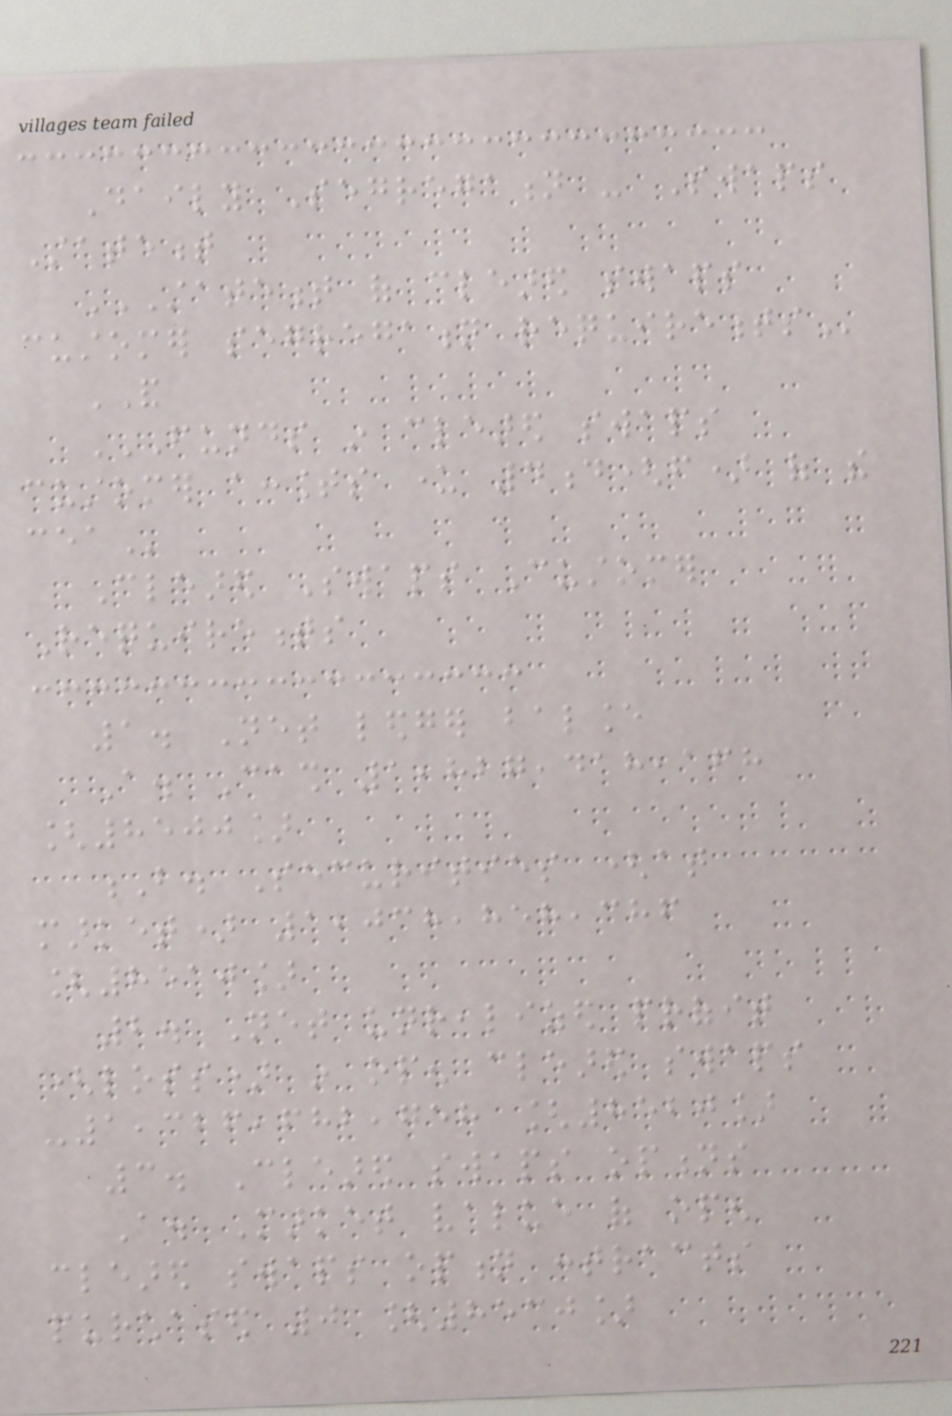Daily Segregation - Swaps
Statement
STATEMENT OF CLEARED SWAPS
CUSTOMER SEGREGATION REQUIREMENTS
AND
FUNDS IN CLEARED SWAPS
CUSTOMER ACCOUNTS UNDER 4D(F) OF THE
CEA
Cleared Swaps Customer
Requirements
1. Net ledger balance
A. Cash 1,827,418,168
[8500]
B. Securities (at
market) 1,038,858,386
[8510]
2. Net unrealized profit
(loss) in open cleared swaps
-1,326,682,758 [8520]
3. Cleared swaps options
A. Market value of open
cleared swaps option contracts
purchased 0 [8530]
